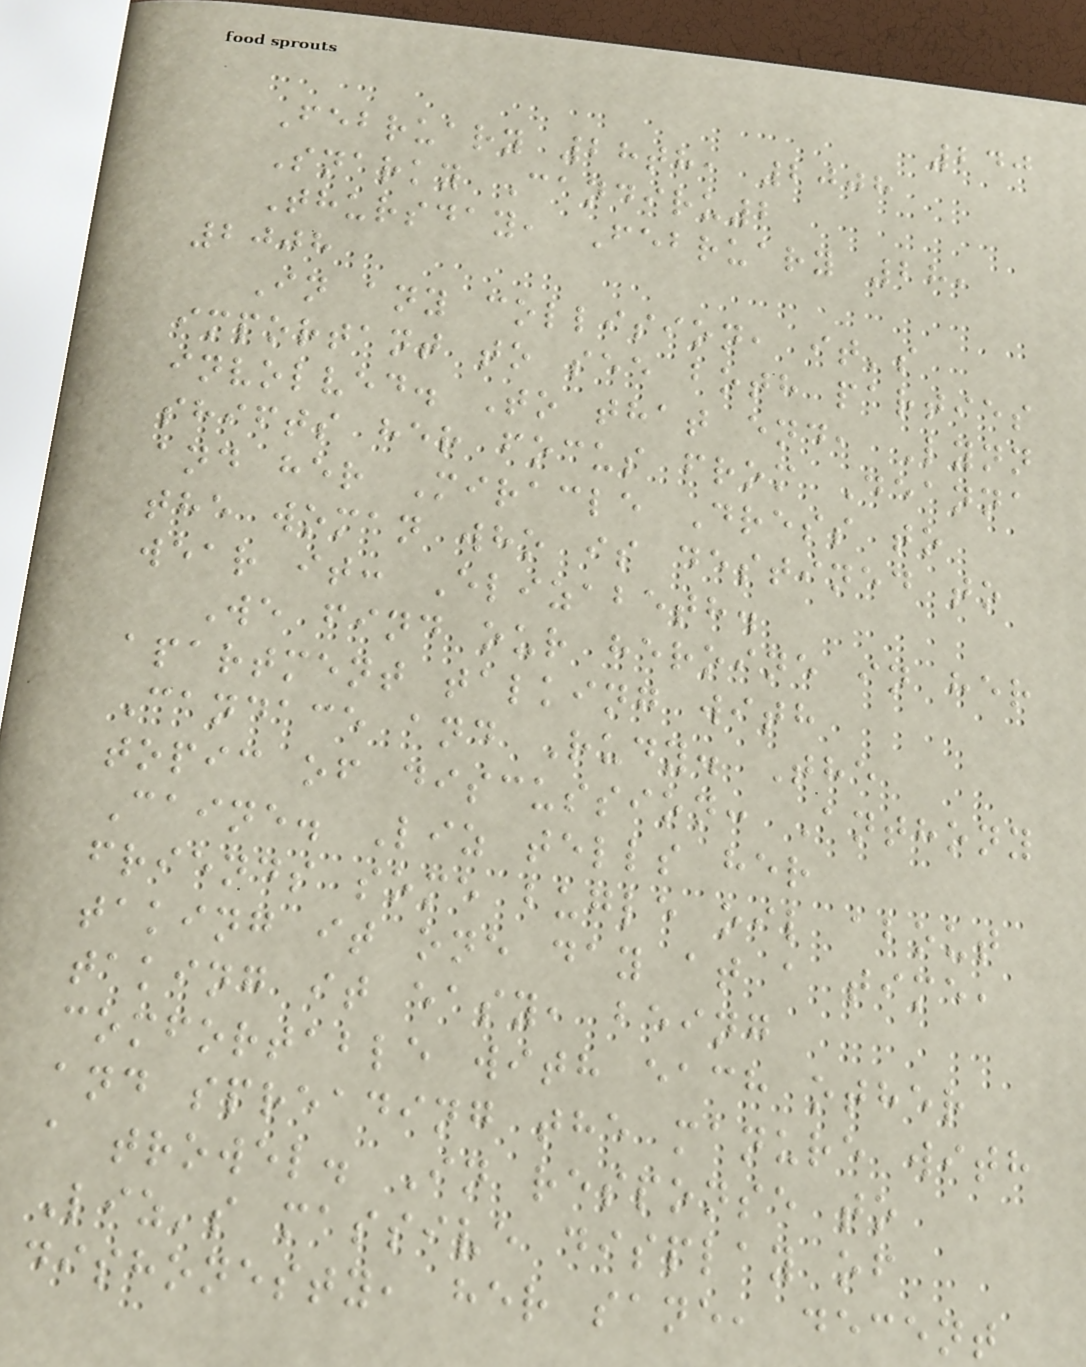240
February 28th, 2008
Snarky Candiru2
Thursday, February 28,
2008
In any collision, it's
important to see both parties
involved. To that end, Lynn
shifts her focus from Deanna
and her Miracle Dress to
the woman who is destined to
wear it: Elizabeth.
We find our heroine in her
apartment talking with
Candace and Rudy. The
topic of discussion: Anthony
Caine. Liz tells her
friends some bugle oil about
taking it one day at a time,
taking it easy, being
comfortable with each other
and spreading the manure with
a trowel. In response to
Liz's massive display of
dishonesty, her sane, decent
